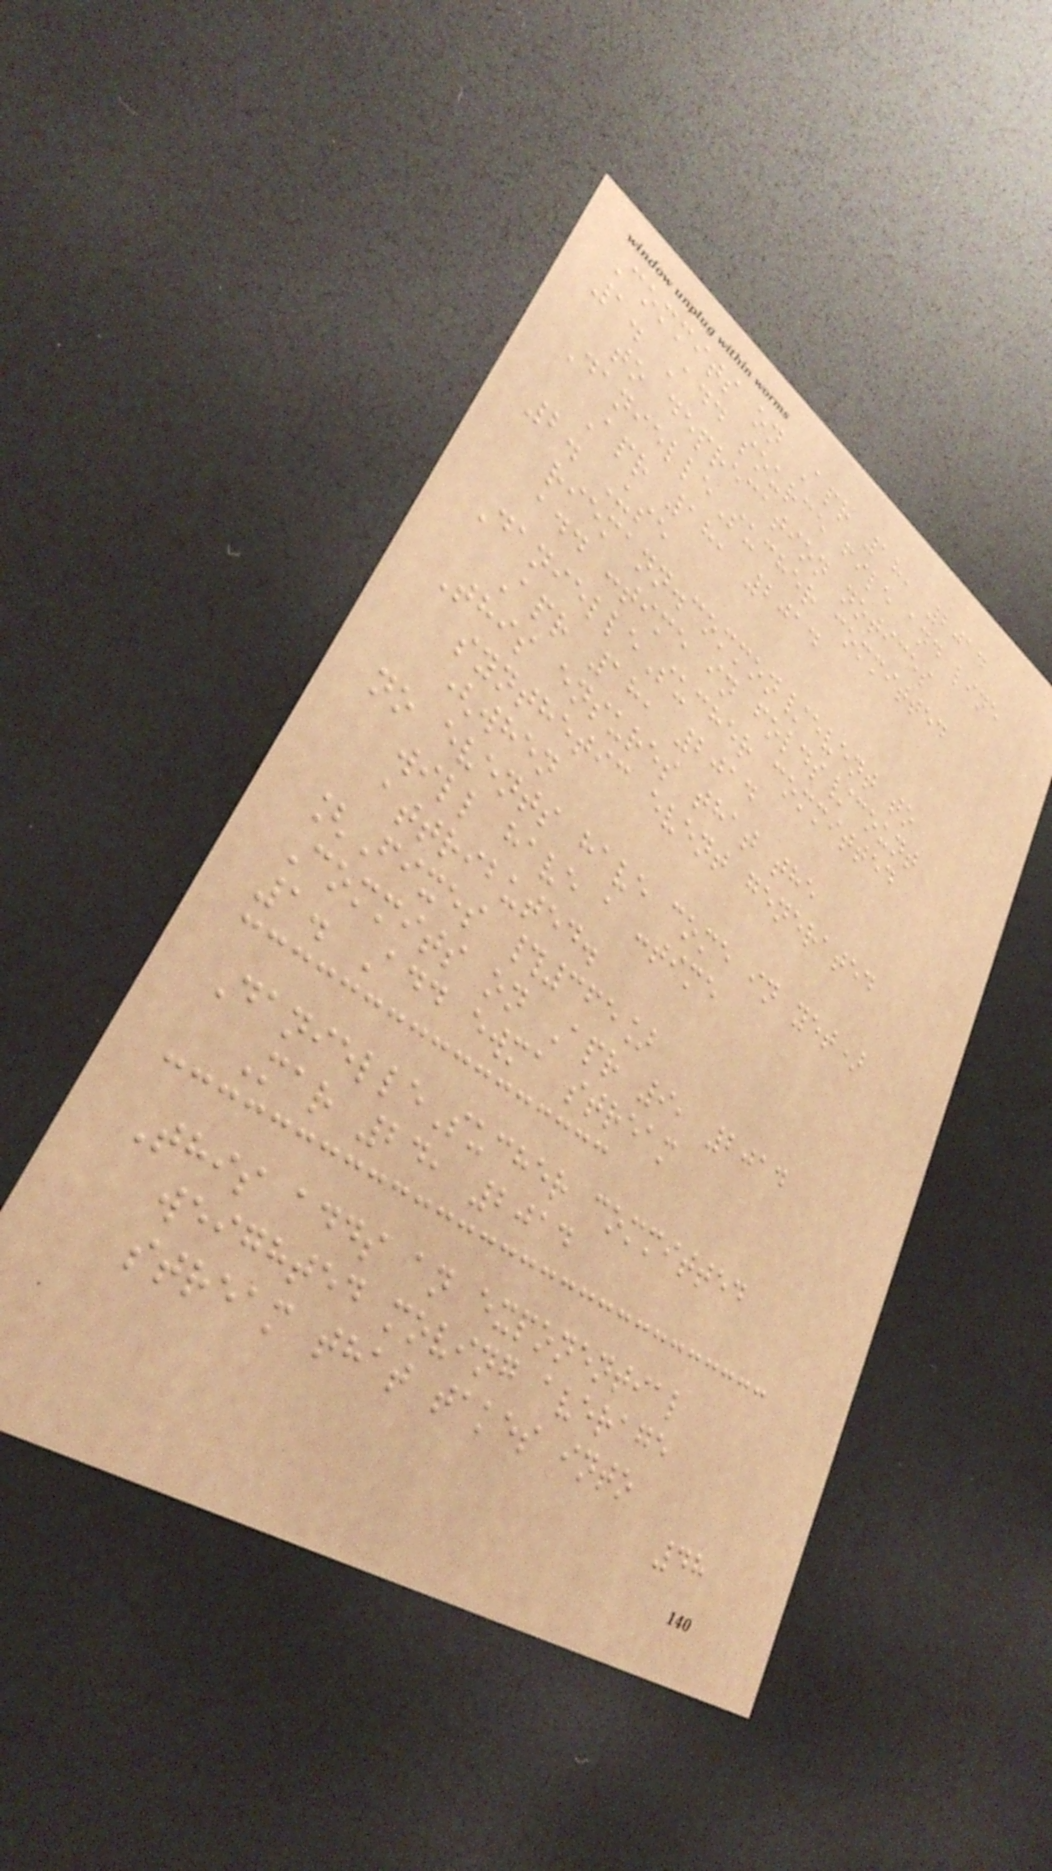Commits on Apr 18, 2014
1. Add source file and line
to deprecation notices
DanielleSucher committed
Apr 18, 2014
2. Use
riemann.common/event to
add :time in folds/count
DanielleSucher committed
Apr 18, 2014
This ensures that the
synthetic event generated
(when
no events have come in yet)
will have a :time
attributed.
[Fixes #365]
Commits on Apr 9, 2014
1. Add ewma stream
DanielleSucher committed
Mar 24, 2014
This adds an exponential
weighted moving average
stream that takes into
48
